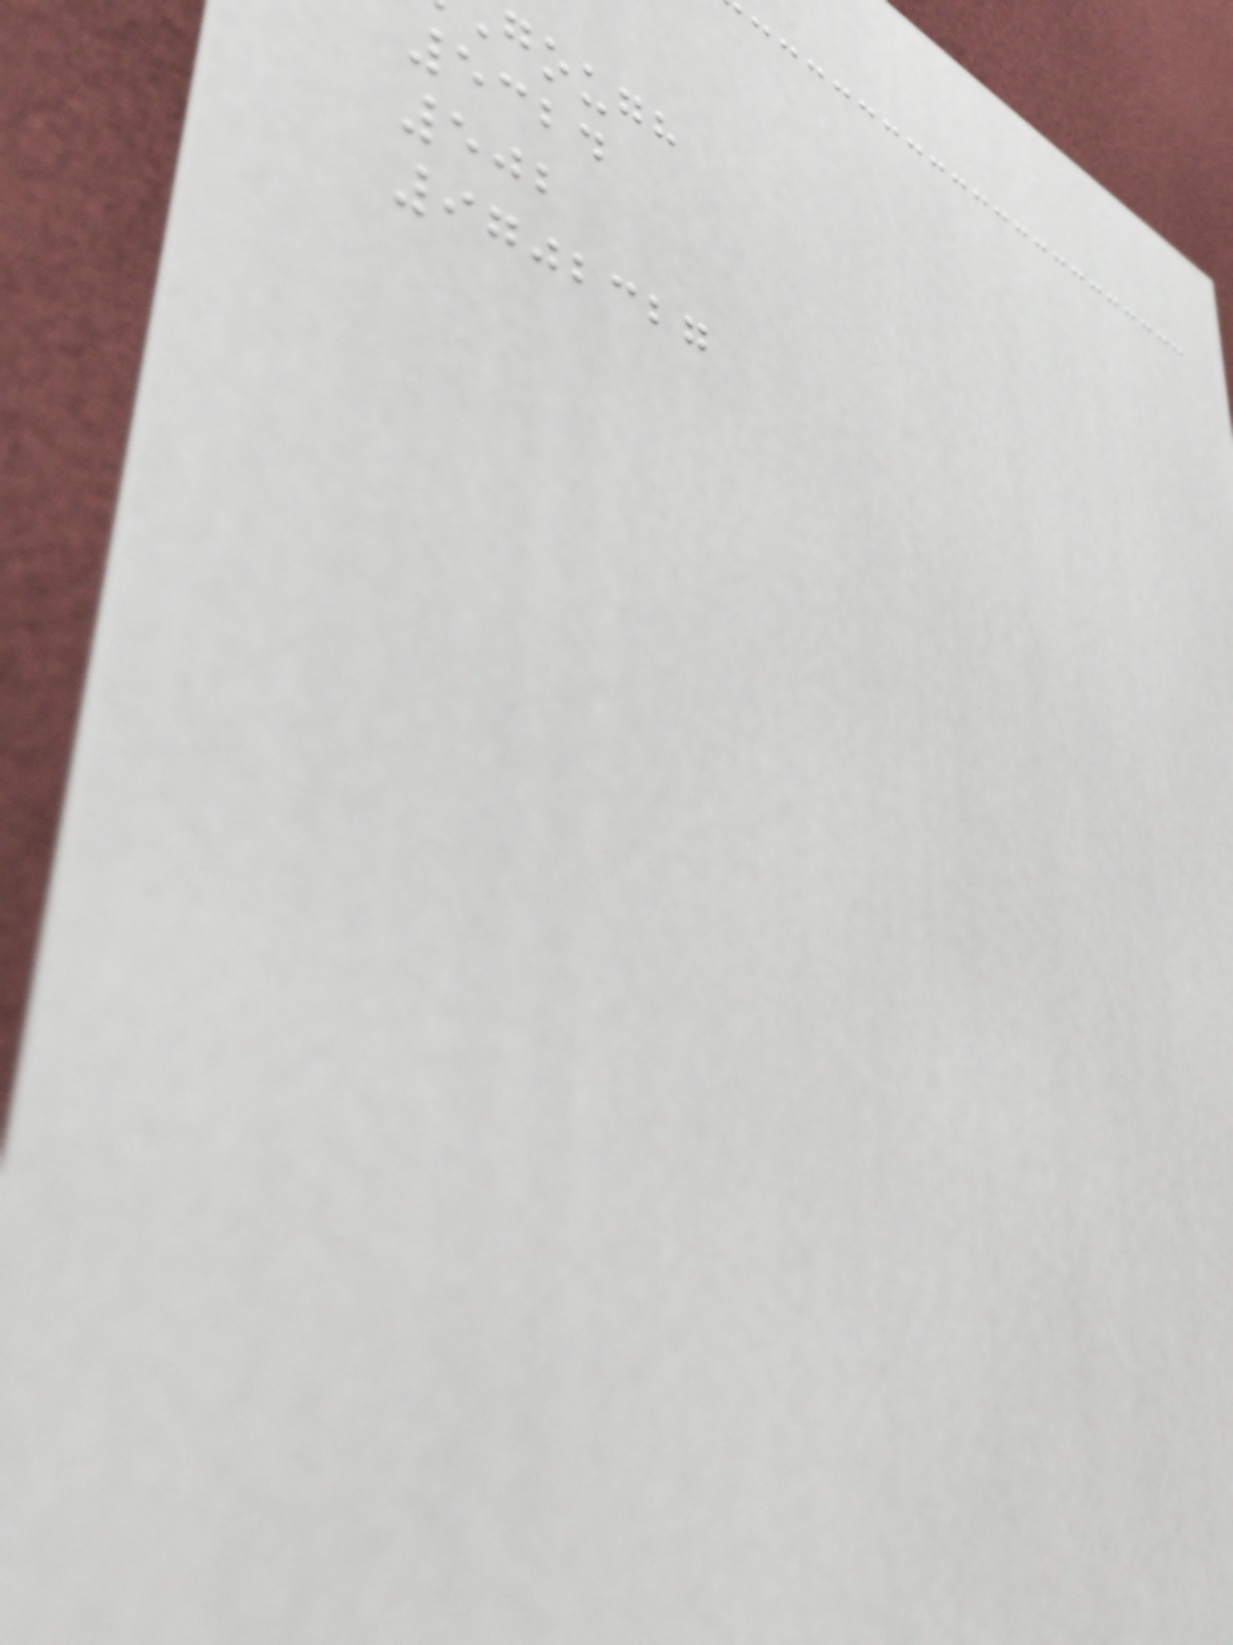gough
5324
502
9702327
